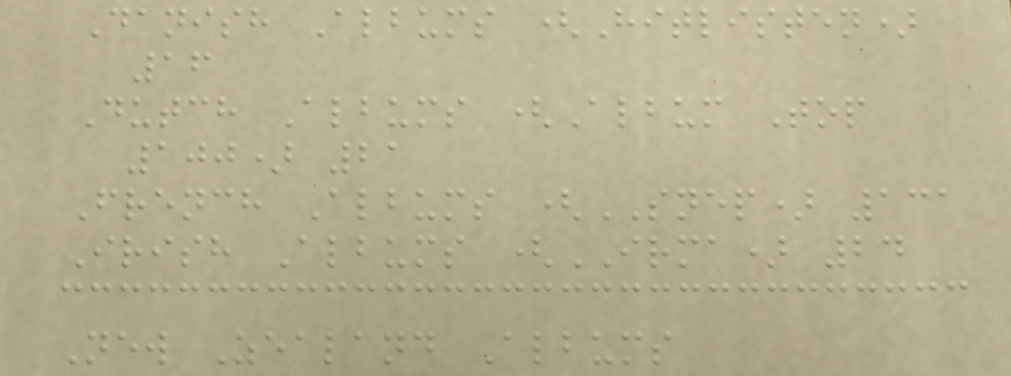Danish Albums (Hitlisten)
16
Dutch Albums (Album Top
100) 21
French Albums (SNEP) 131
Irish Albums (IRMA) 24
New Zealand Albums
